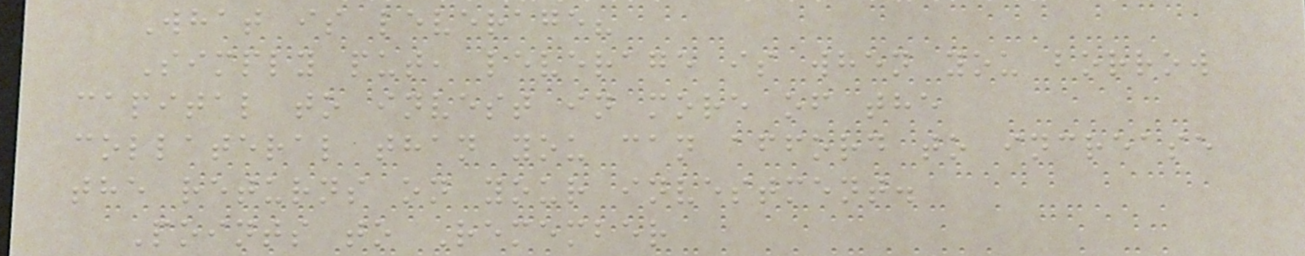What is leverage?
Simply put, leverage is when you borrow
capital to invest in more of the
collateral than you can afford to increase
the returns on your investment.
Points to Remember
